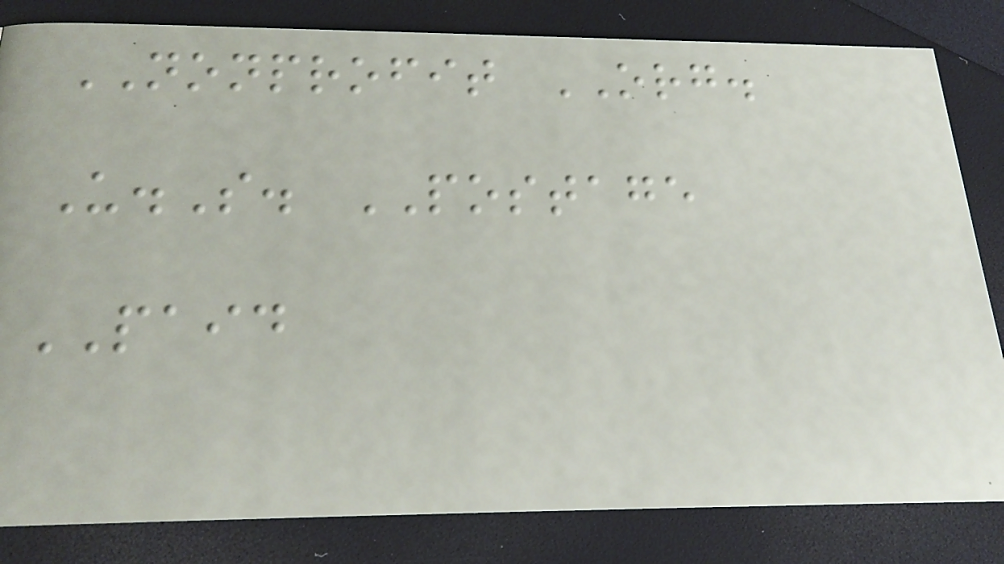NONPROFIT ORG.
U.S. POSTAGE
PAID
